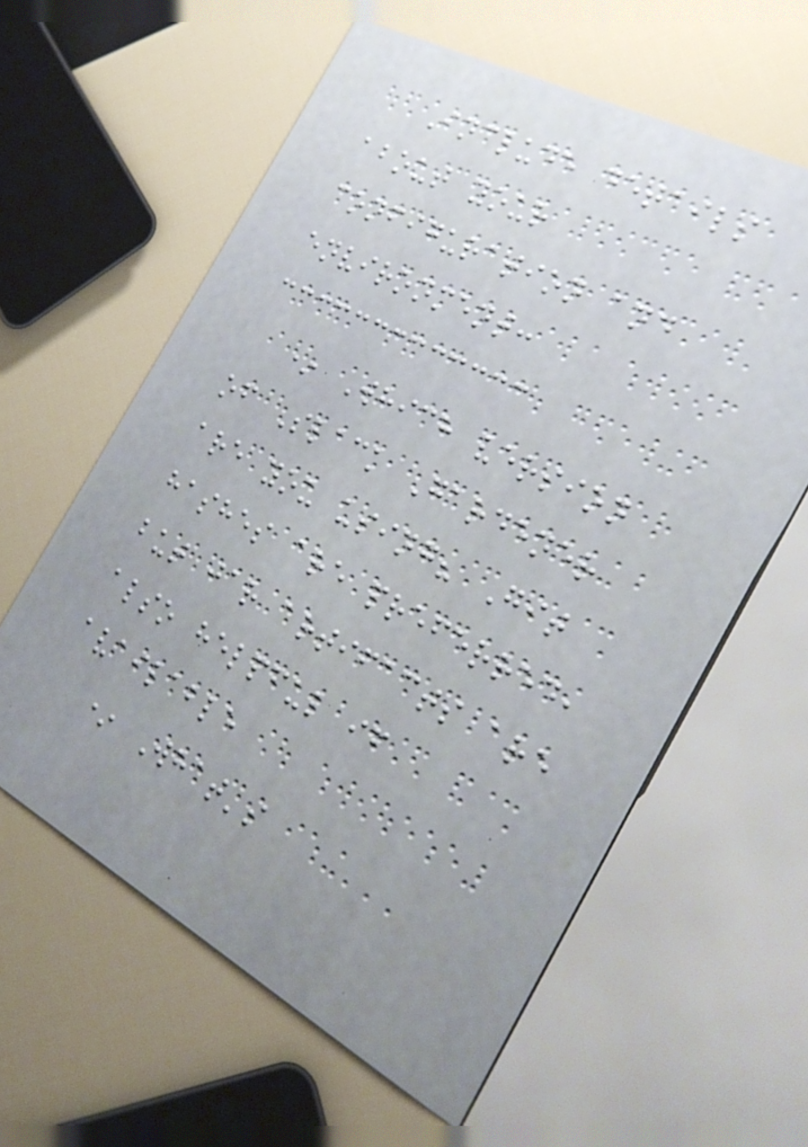Include details
about your
configuration and
environment:
* Which version
of Slack Gardener
are you using? Git
hashes are preferred,
but jar artifacts are
also helpful if
available
* What's
